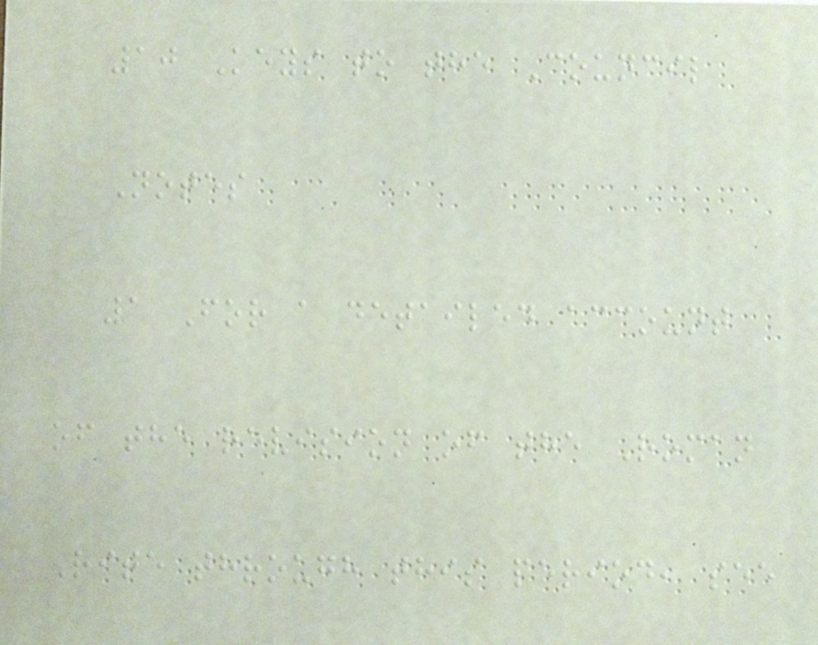10 Keys to the Council
Notes
1 For a detailed account
of the revision of the Roman
Rite through this period, see
